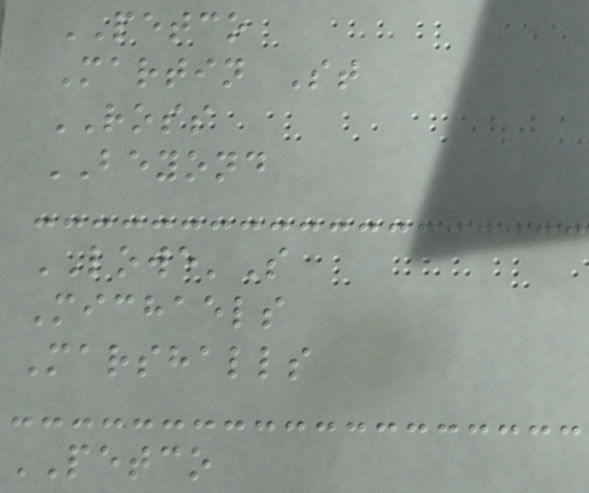PETCO
Martin St
ROSS
BEYOND
LOWE'S
Michaels
Marshalls
PETCO
